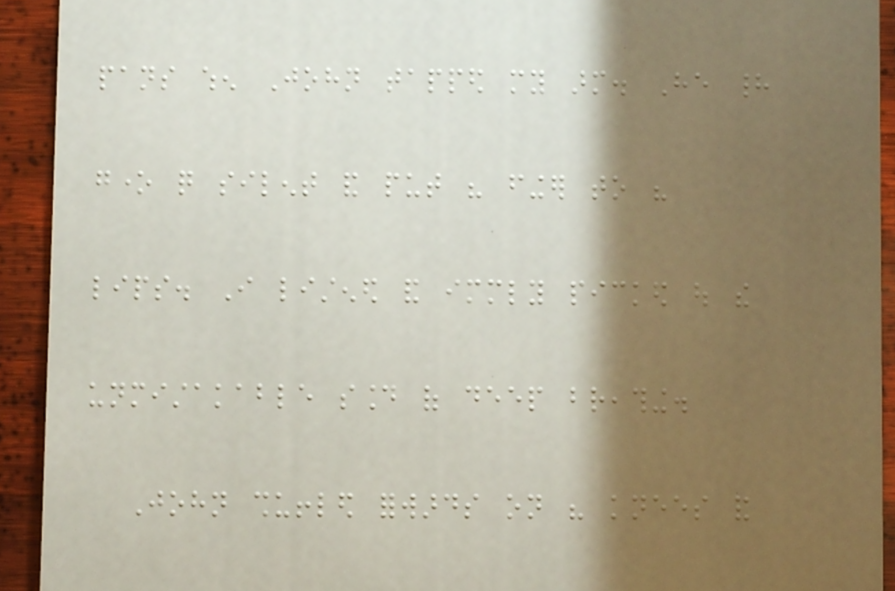pans when John tapped my arm. He had
gone quite silent and put his finger to his
lips. I listened and immediately picked out the
unmistakable sound of deep breathing.
John shuffled forwards on his knees and
